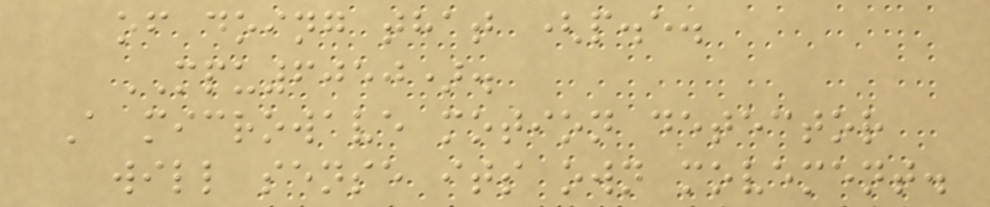of doing that (p.e.
MPU6050).
A microwave motion detector
will sense its own movement.
